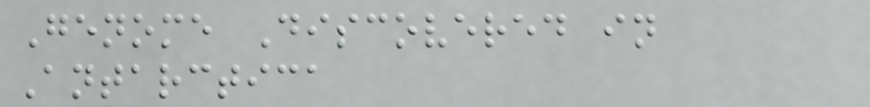Genome Discovered in
Antarctica
